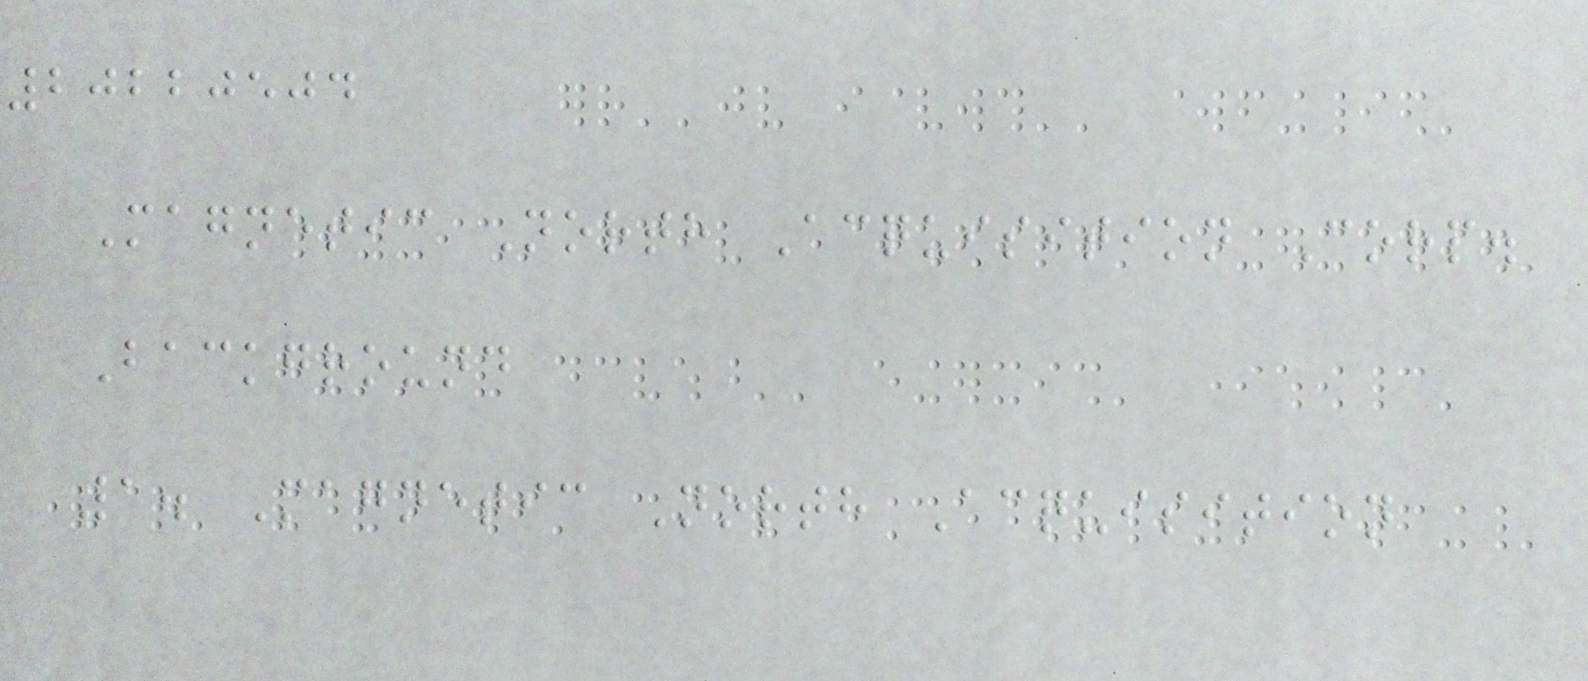20220504
Magnetic North Acquisition Corp.
Background
1. Magnetic North Acquisition
